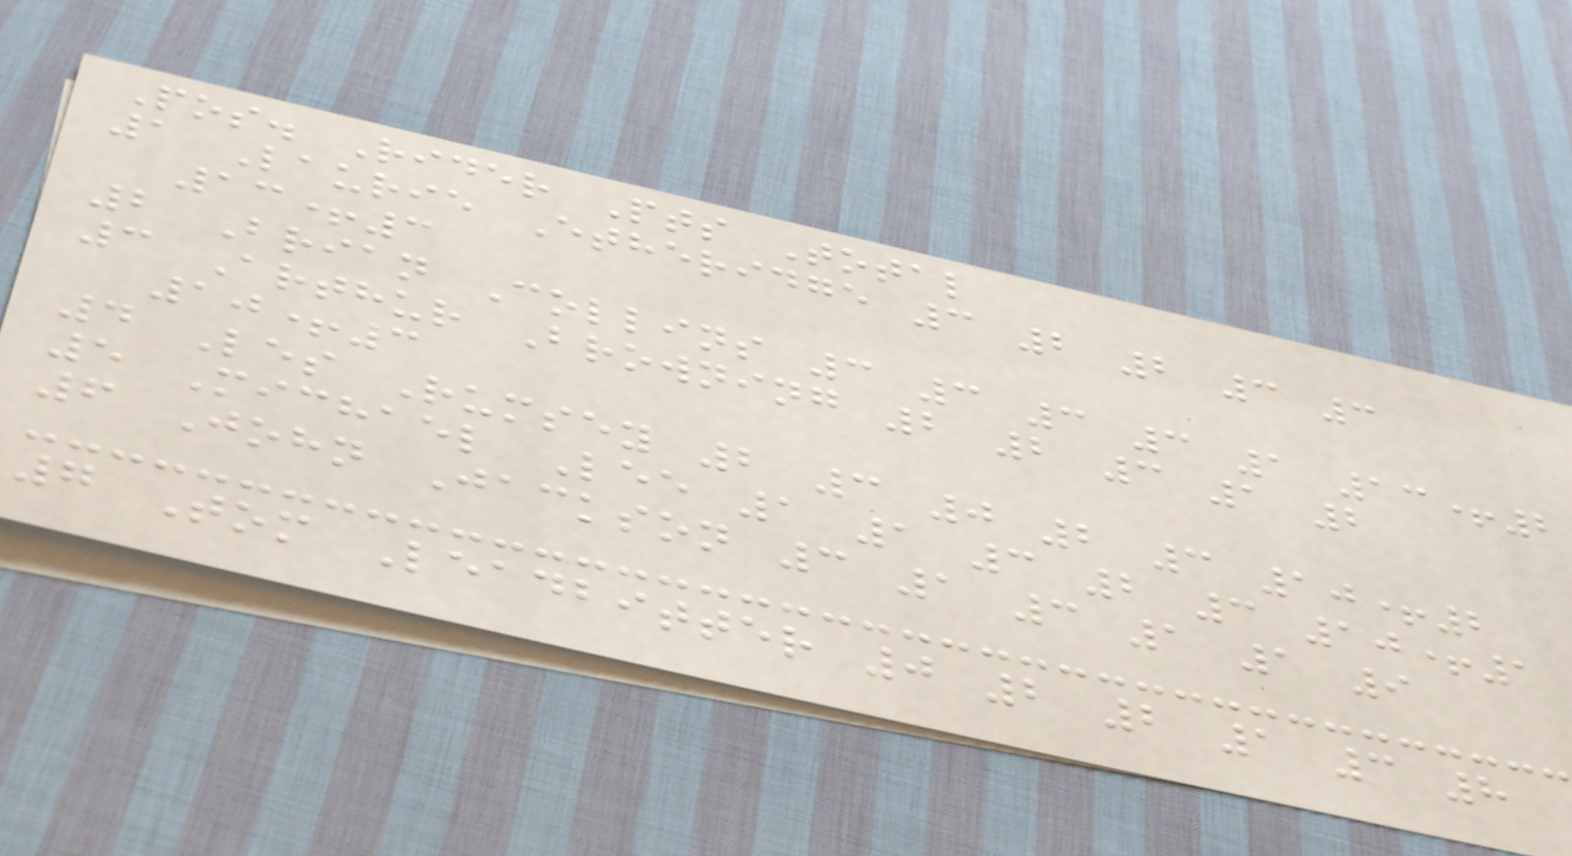Pos. Rider Pts Total
1 Laurie Etheridge 3 2 2 3 3
13+3
2 Brian Collins 3 3 3 3 1 13+2
3 Arthur Browning 2 2 3 1 2
10+3
4 Les Rumsey 2 3 0 2 3 10+2
5 Michael Lee 1 1 3 2 3 10+1
6 John Jackson 3 1 3 1 1 9
7 Tom Leadbitter 0 2 2 1 3 8
